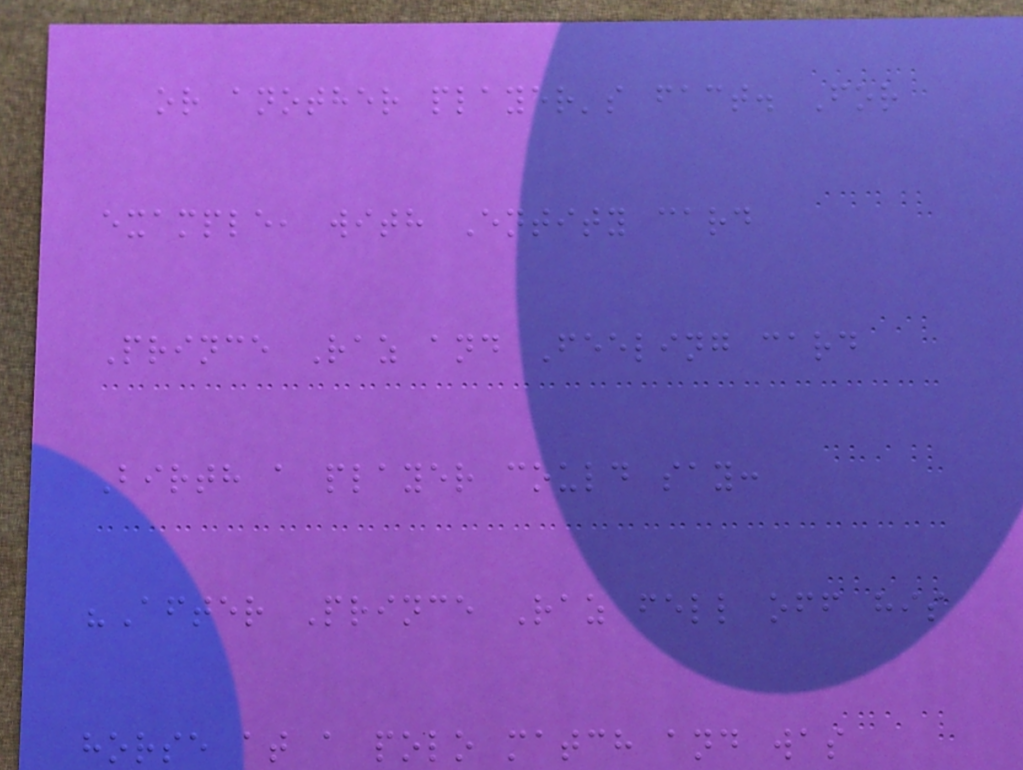or another player's fact. For
example, with Entity card
Prince Raz and Feeling card
Birth a player could say:
"After Prince Raz fell off his
horse at a polo match and was
